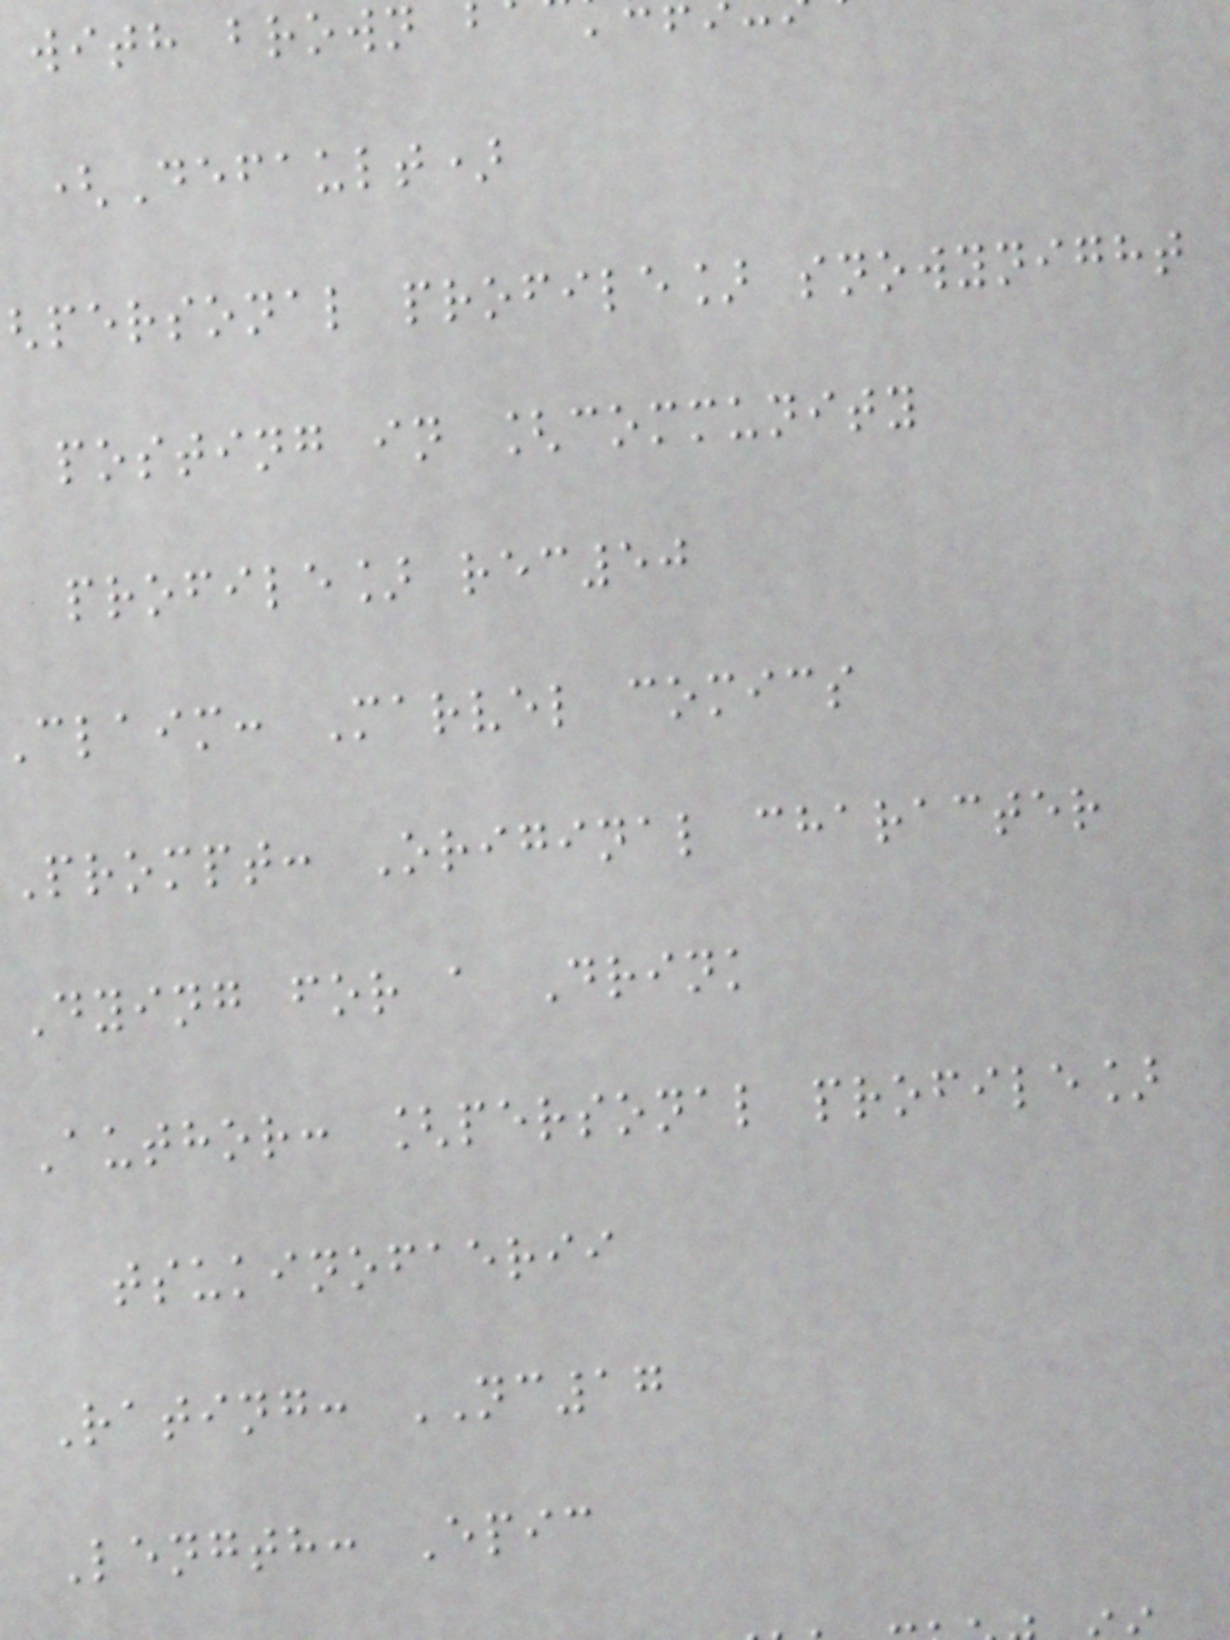with brown
(Default)
personal profile] snowynight
posting in [community
profile] rec50
claim: Marvel comics
Prompt: Original character
Dying for a Drink
Author: [personal profile]
tsukinofaerii
Rating: NC17
Length: Epic
